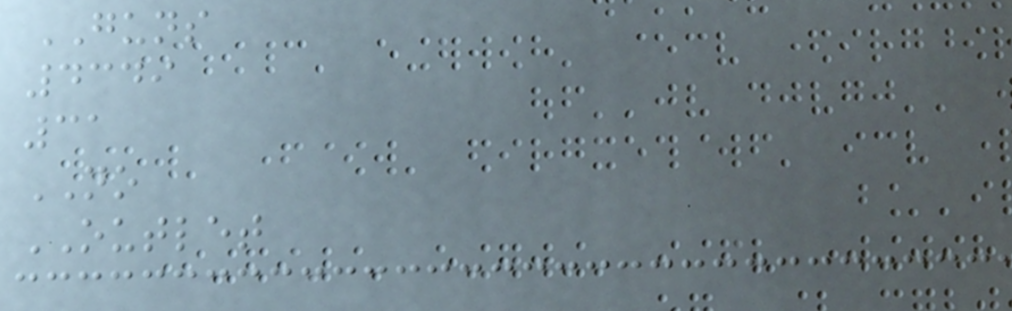GUNS
4349
31
NO
OUTLET
